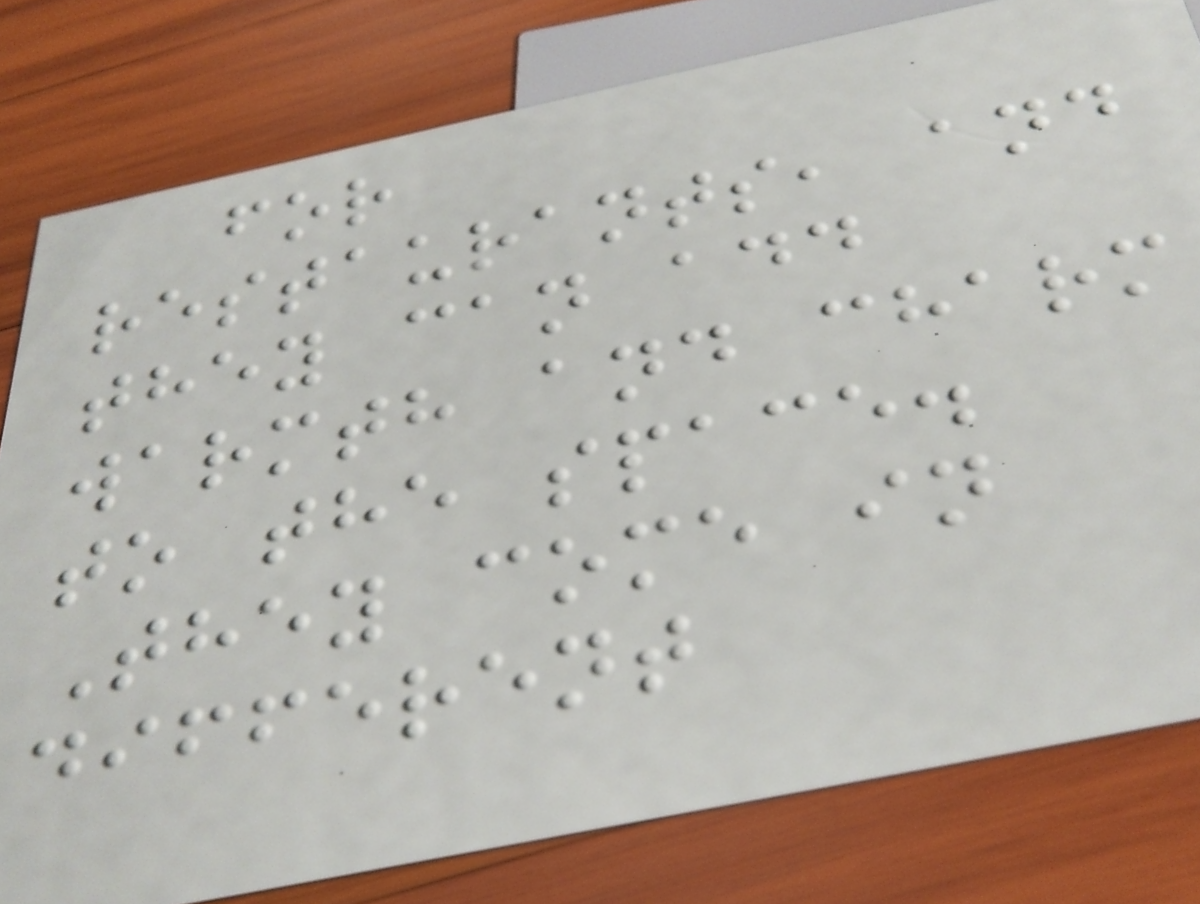for
restaurants, and
they can add
warmth and charm
to the space.
They come in
different
